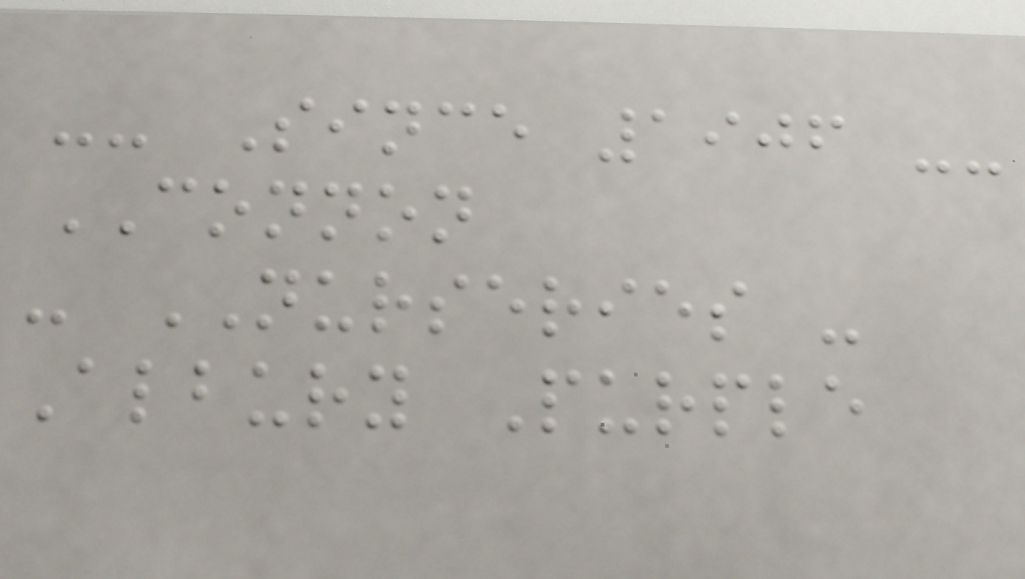-- Since 1906 --
CONNON
- NURSERIES -
Albury Purple
